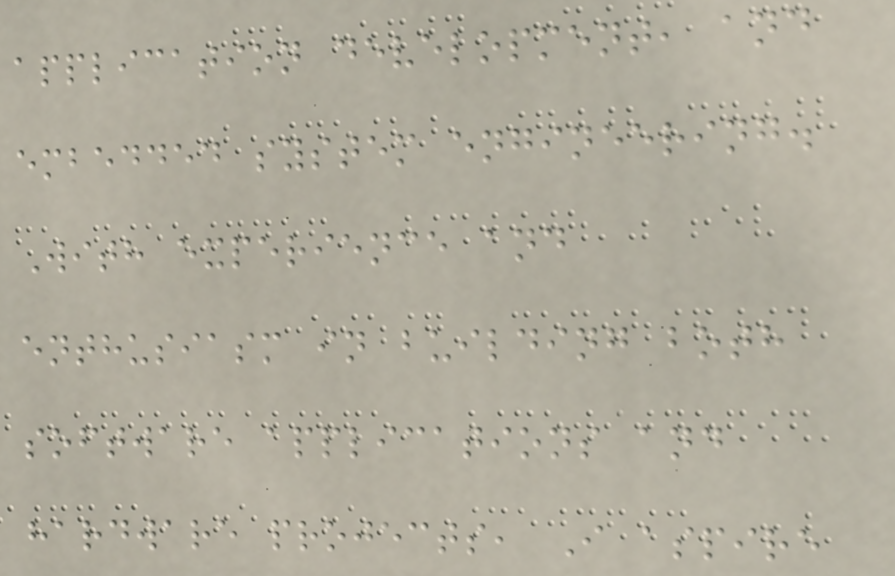application development, and
embedded system engineering.
With experience and
enthusiasm in building both
software applications and
hardware projects, I aspire
